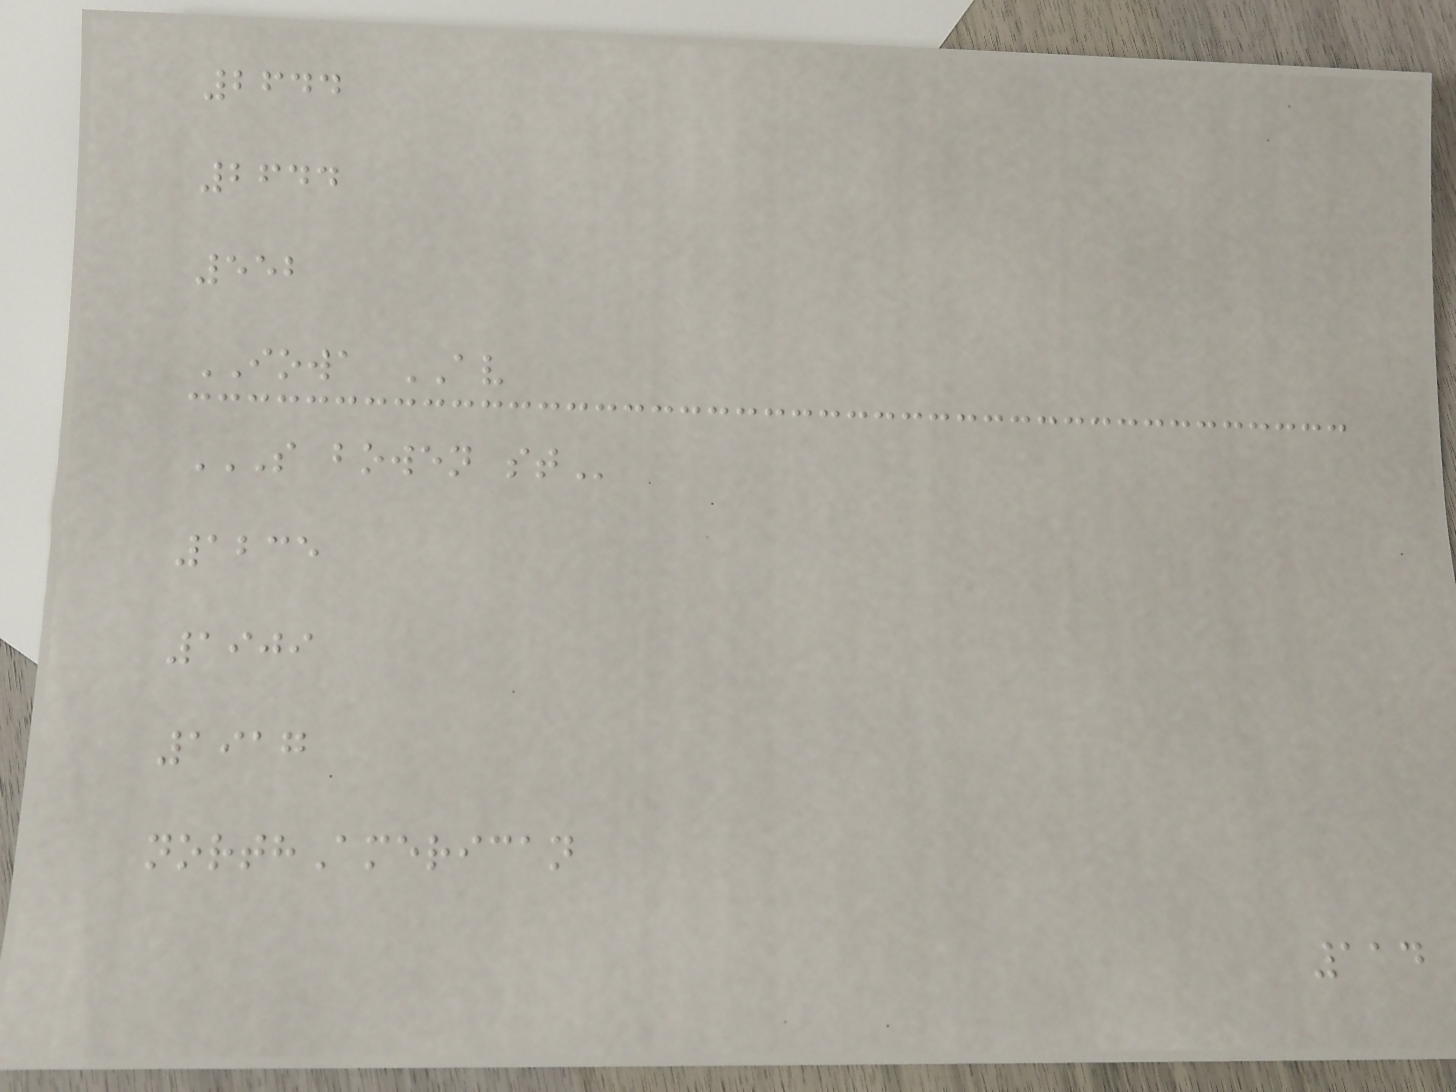2644
2644
552
IOWA AV
S BOWEN ST
1235
1909
1917
northAmerican
114
